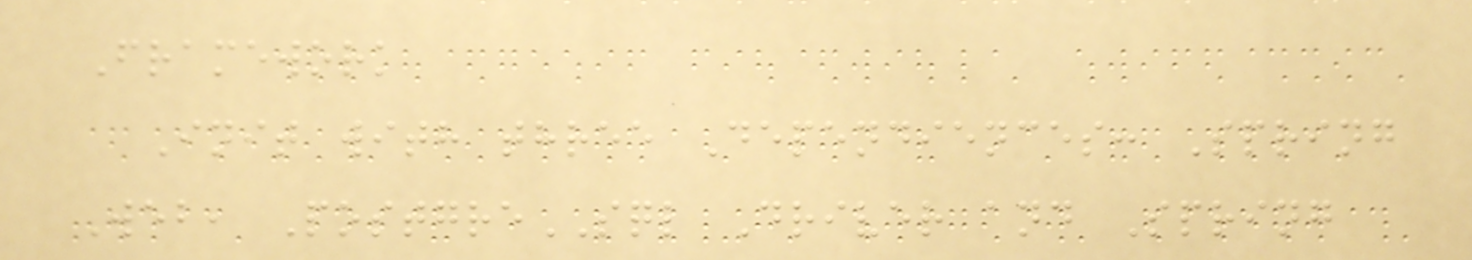Framework
Init with three Dependiences: Spring
Web, PostgreSQL Driver and Spring
